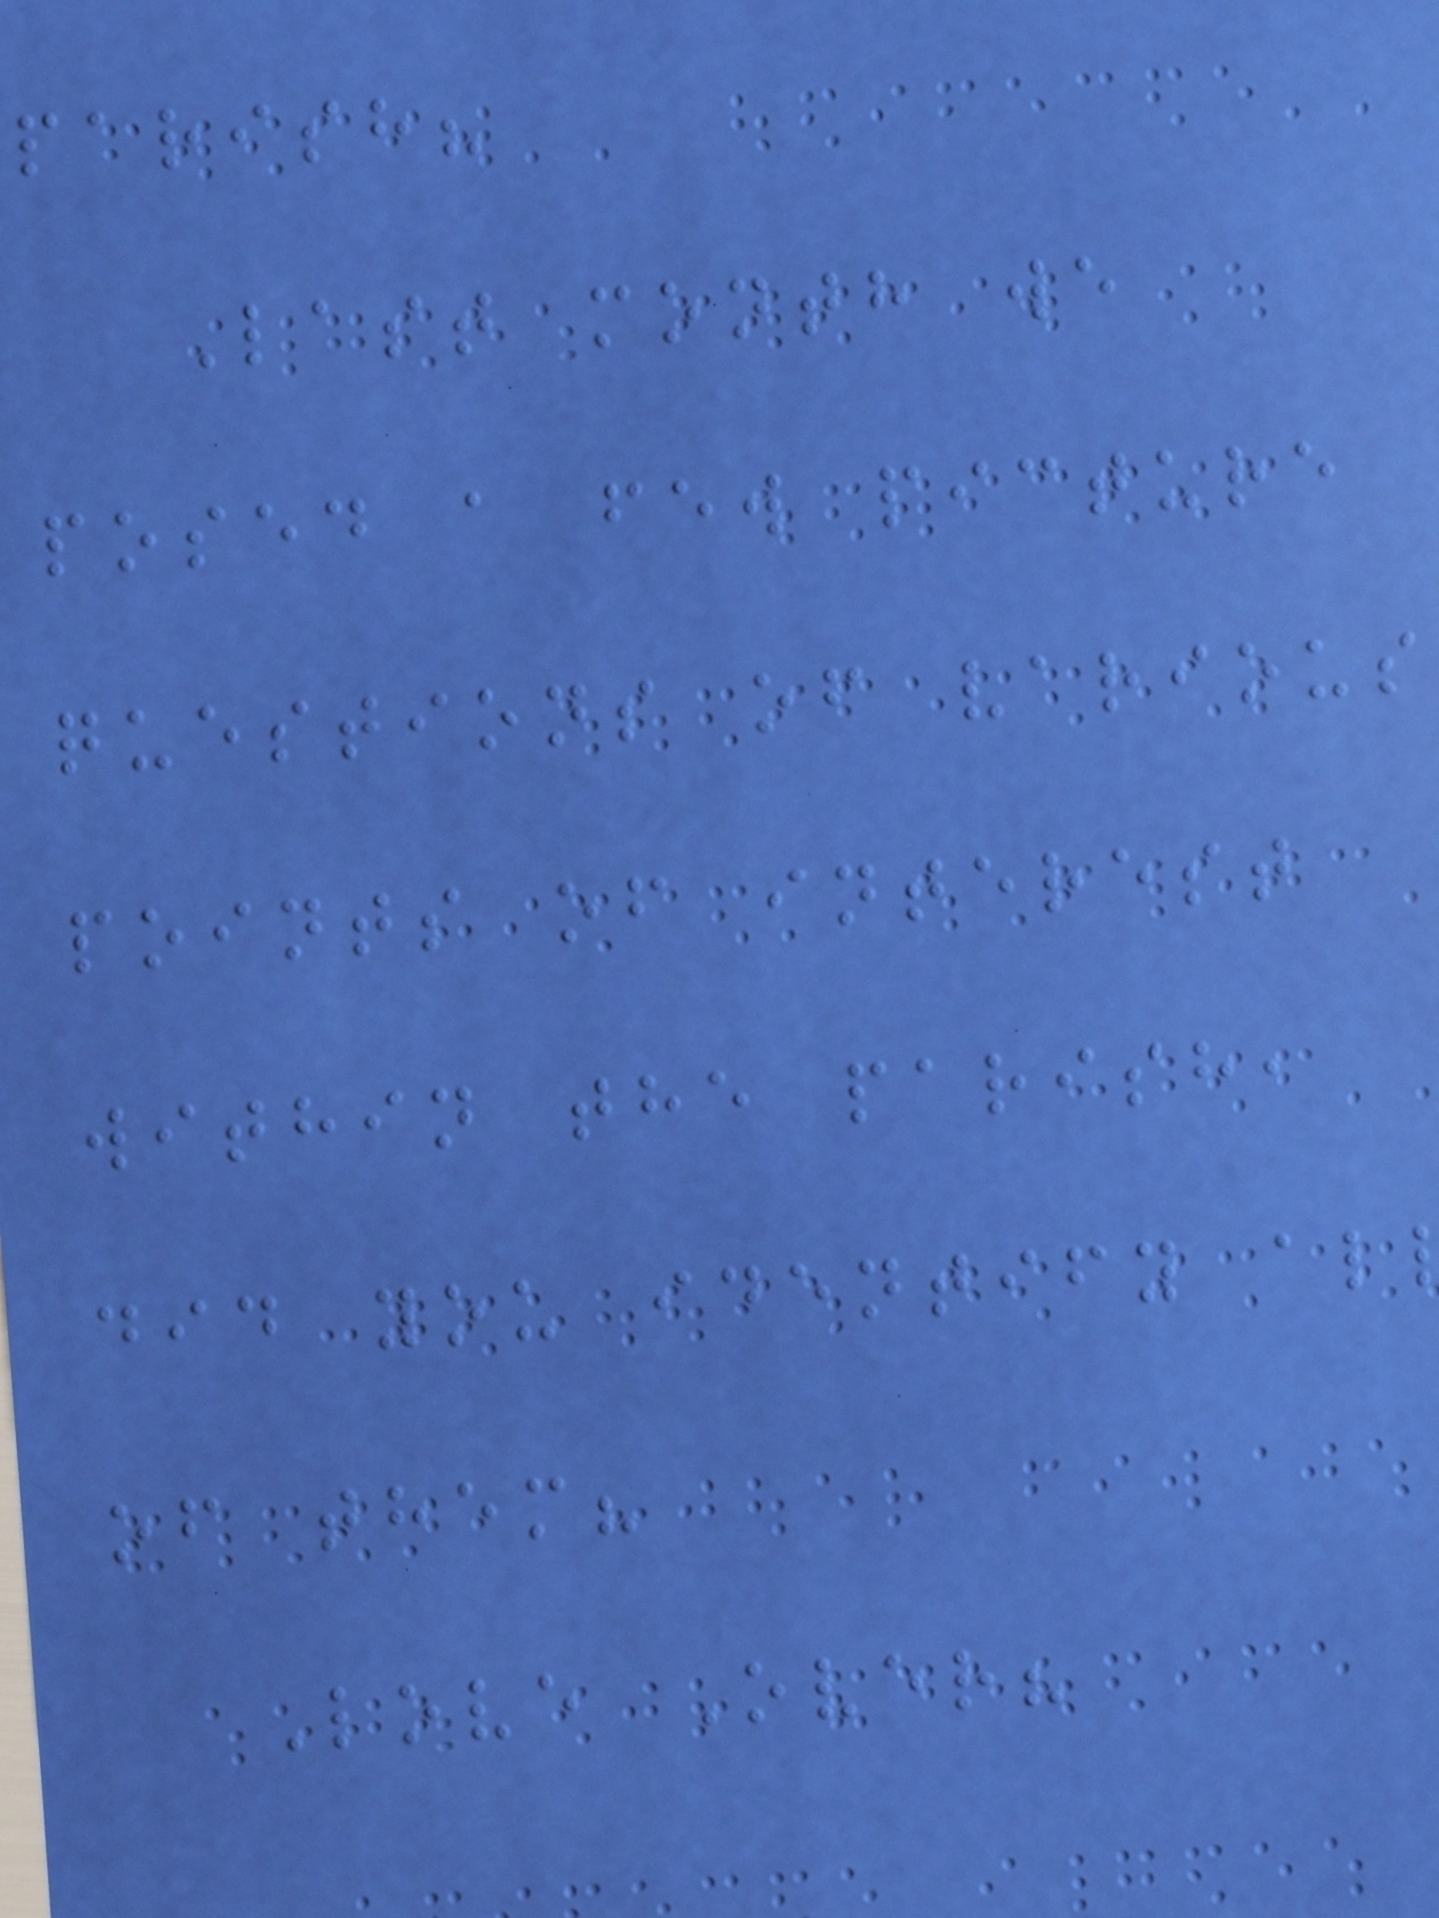parish?
Last month we
posed a few picture
questions of various
points of interest
within the parish,
did you identify al
of them?
Love Over?
